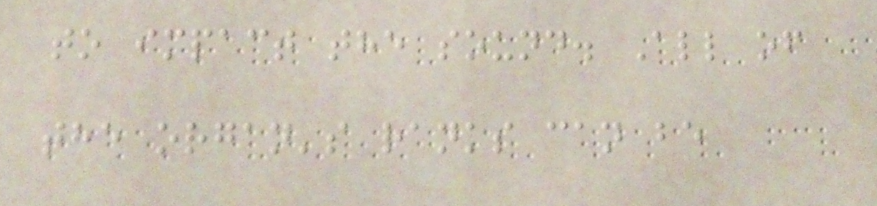to impact the sound. All of
the organ's ranks can be
